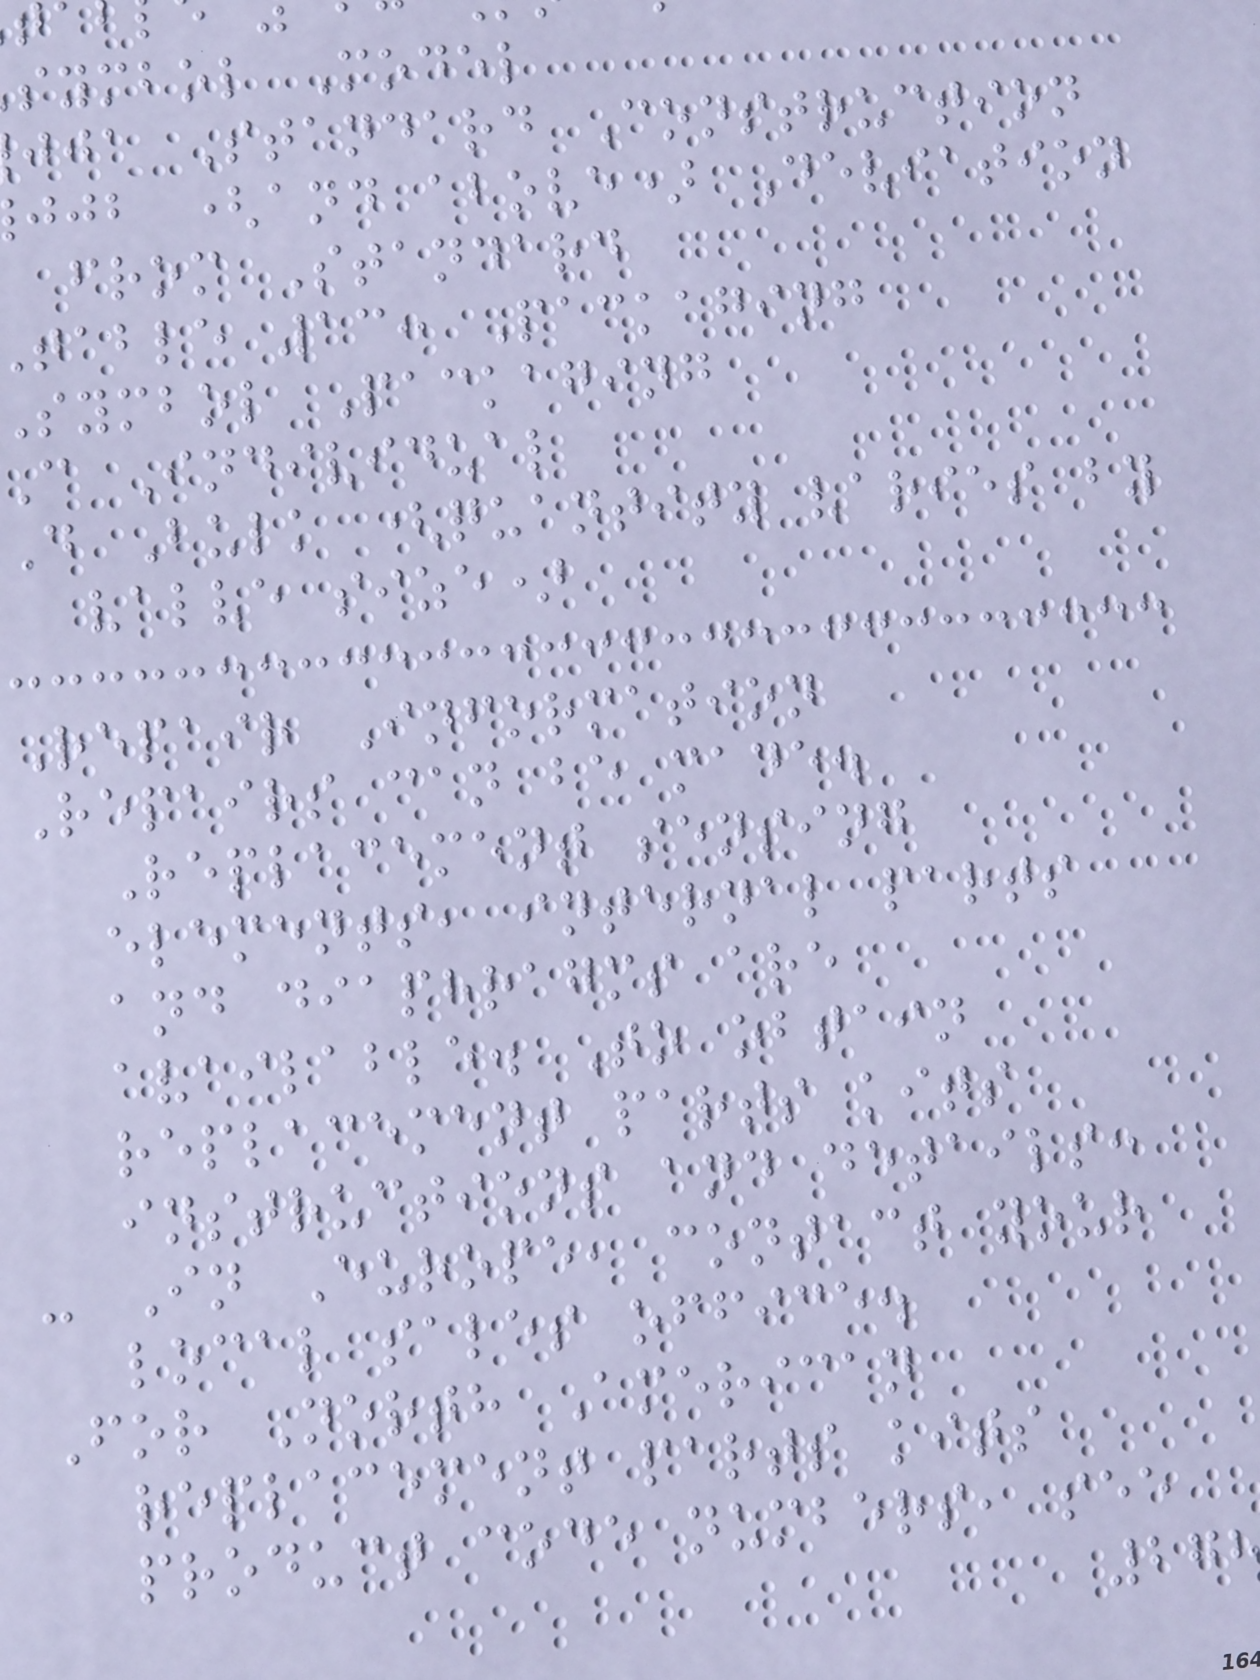symbol Model
jja Standard Construction
jjb (and above) Deviation
from Standard
table 13: Packaging
symbol Packaging
c Individual
D Bulk (quantity varies by
valve size)
Repair Information
Repairs can be made.
Replacement sensing
elements, internal parts
and diaphragms are
available. To obtain
replacement parts kits
instructions and details:
- In Europe, contact your
local sales office.
For North American
replacement parts kits
product code numbers, see
